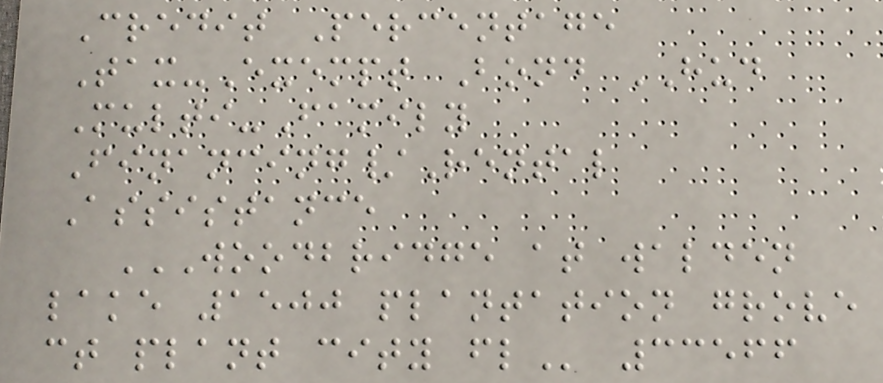Credit Percentage
Tax-Exempt Bond HUD
Multi-Family
Financing/Rental
Assistance
WOODBRIDGE AT WALDEN
LAKE 1500 PLANTATION GROVE
CT PLANT CITY FL 33566
